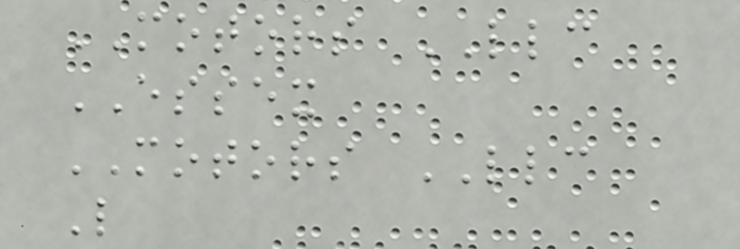MOTORS LLC
ESSEX
MOTORS LLC
L
